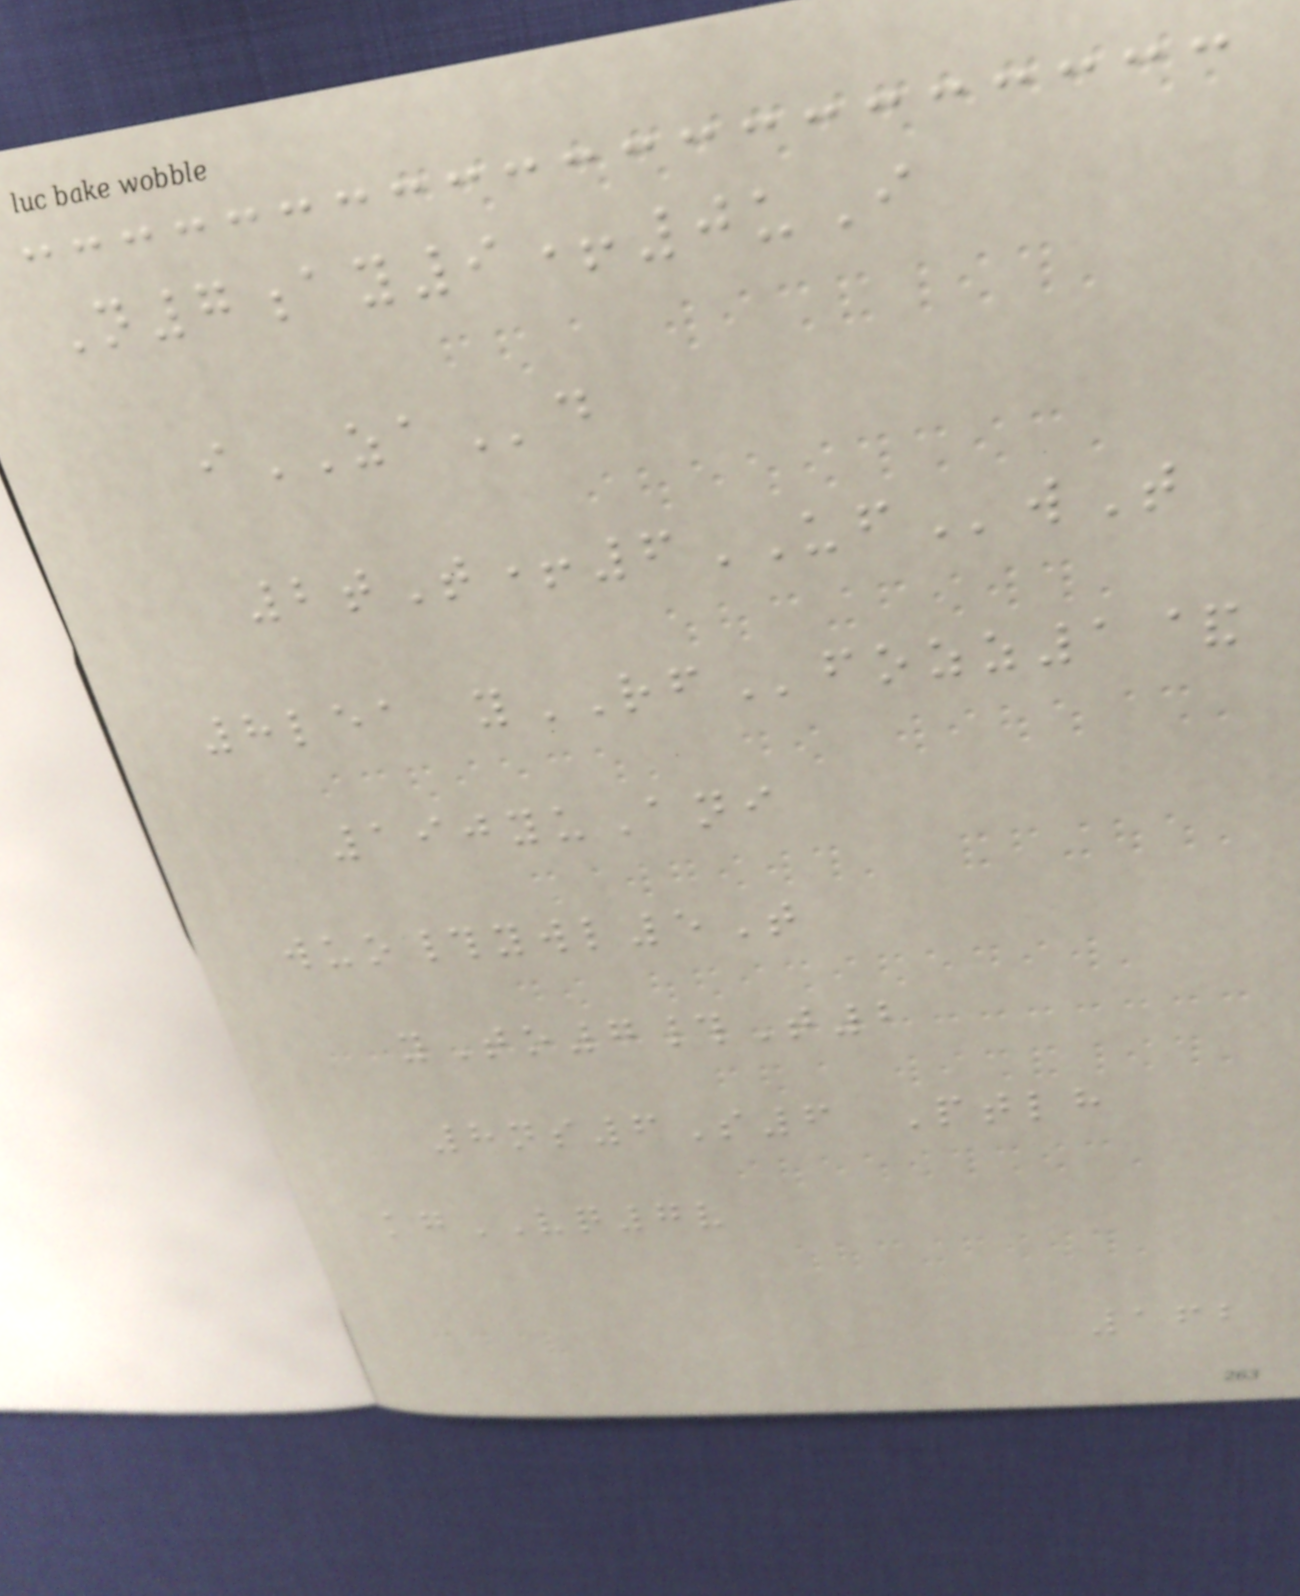N7ay9+0uI
iZAd
2tT+6UFwT
8lea yRFfozz1&
190yuAni
wuo#ywl5T
yTo7#T2
8ns6S6 Ptlh
kgVQ7v
162
